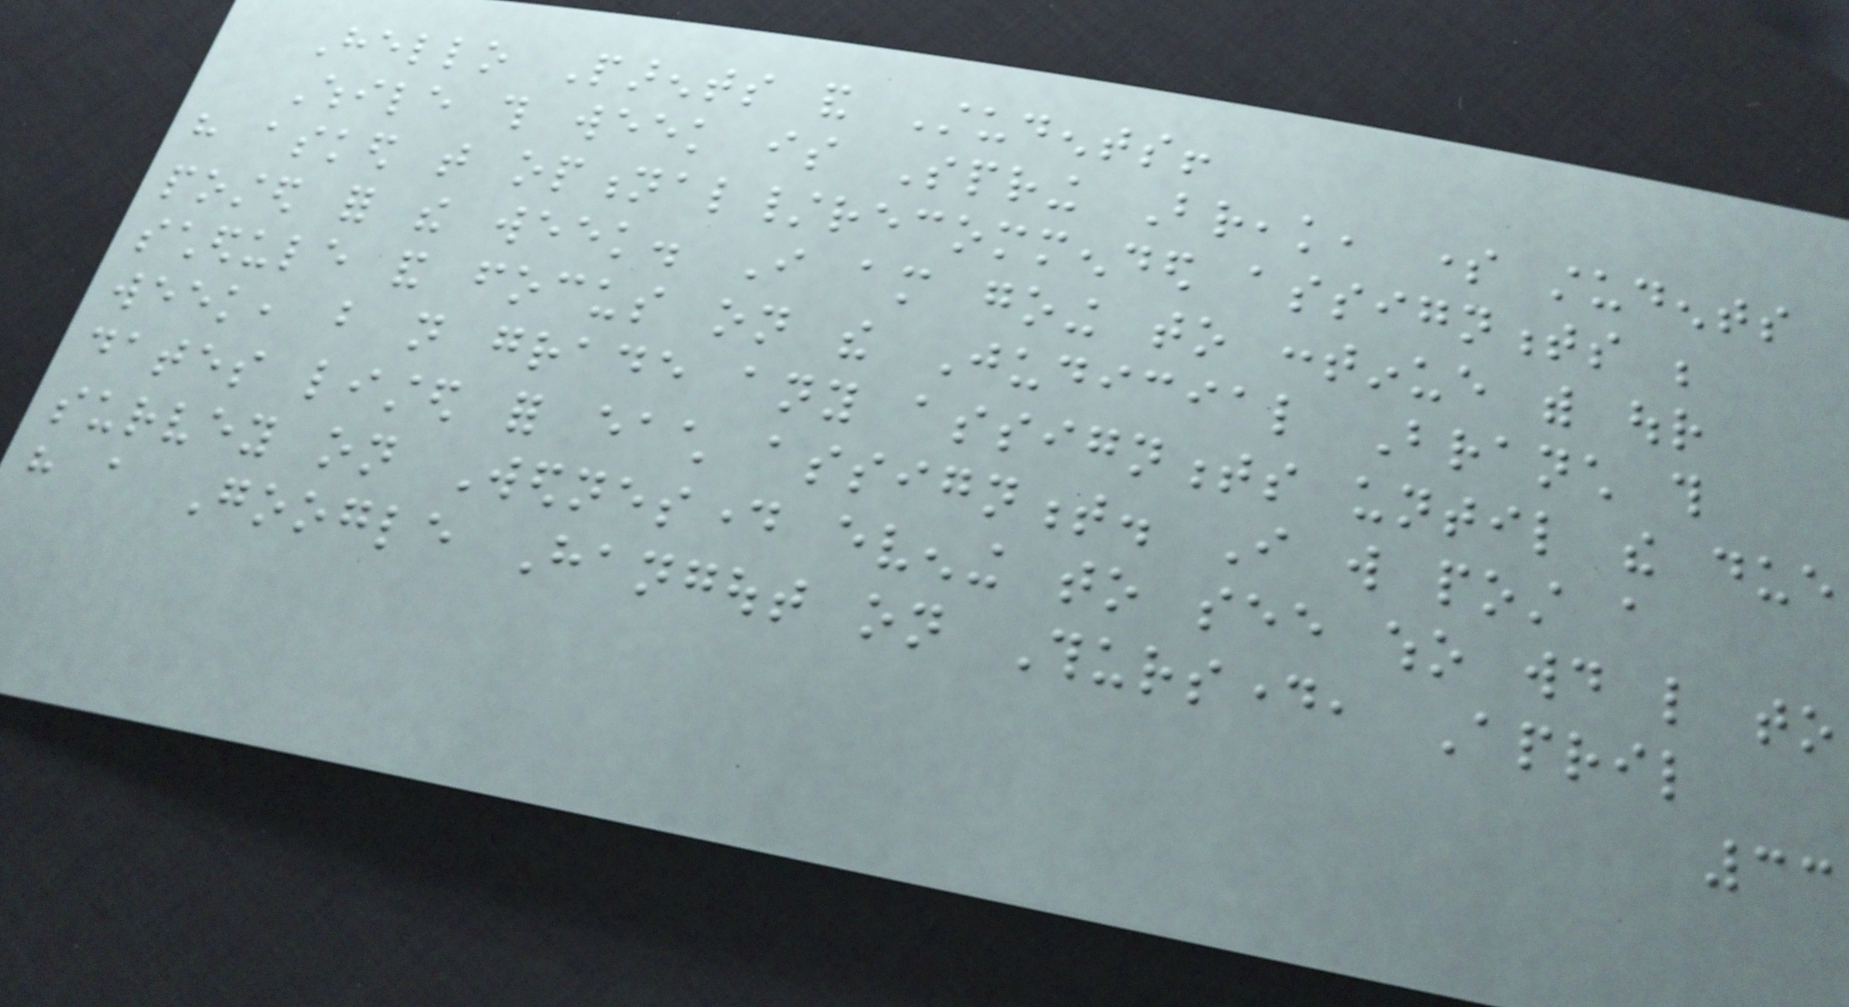Hello Parents and Students!
While this week is Spring Break, some students
have asked that optional/recommended assignments be
posted for the week. I am going to continue with our
schedule and focus on the Judicial Branch this
week, but not grade any assignments until the due
dates listed for each assignment. I will post a
survey on Wednesday evening to see who would like to
have a Google Hangout on Thursday, April
33
